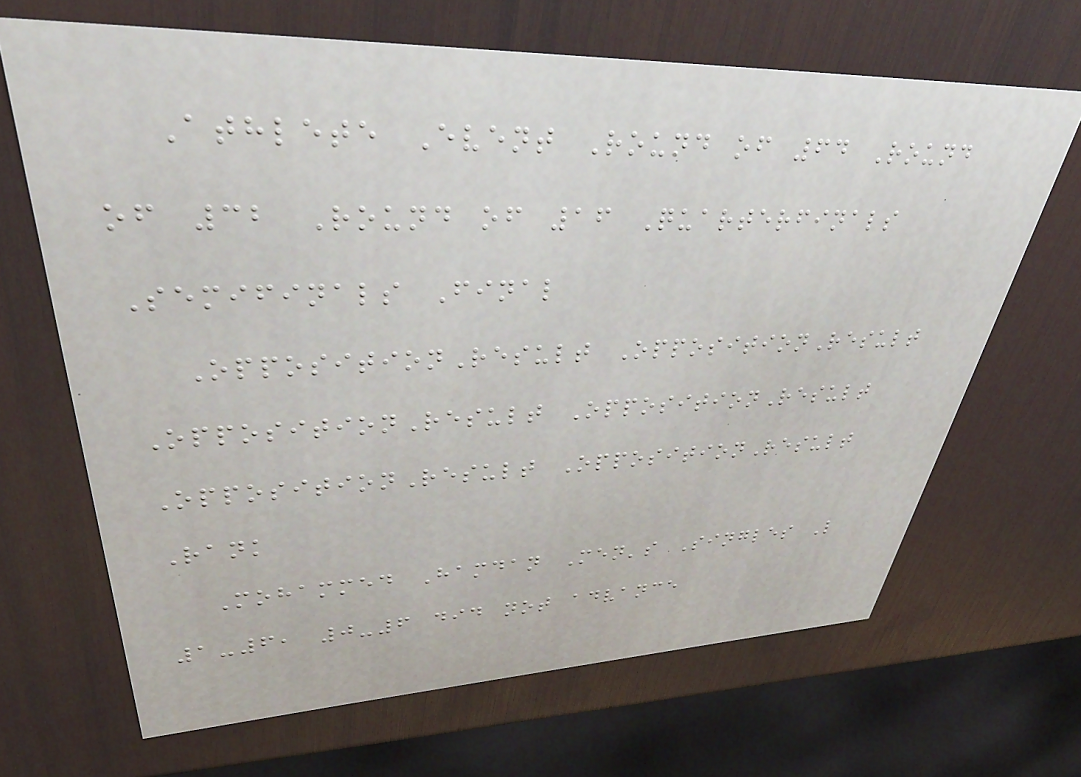Athlete Event Round of 64 Round
of 32 Round of 16 Quarterfinals
Semifinals Final
OppositionResult OppositionResult
OppositionResult OppositionResult
OppositionResult OppositionResult
Rank
Mohammed Hamdan Men's Singles L
1-6, 0-6 did not advance
